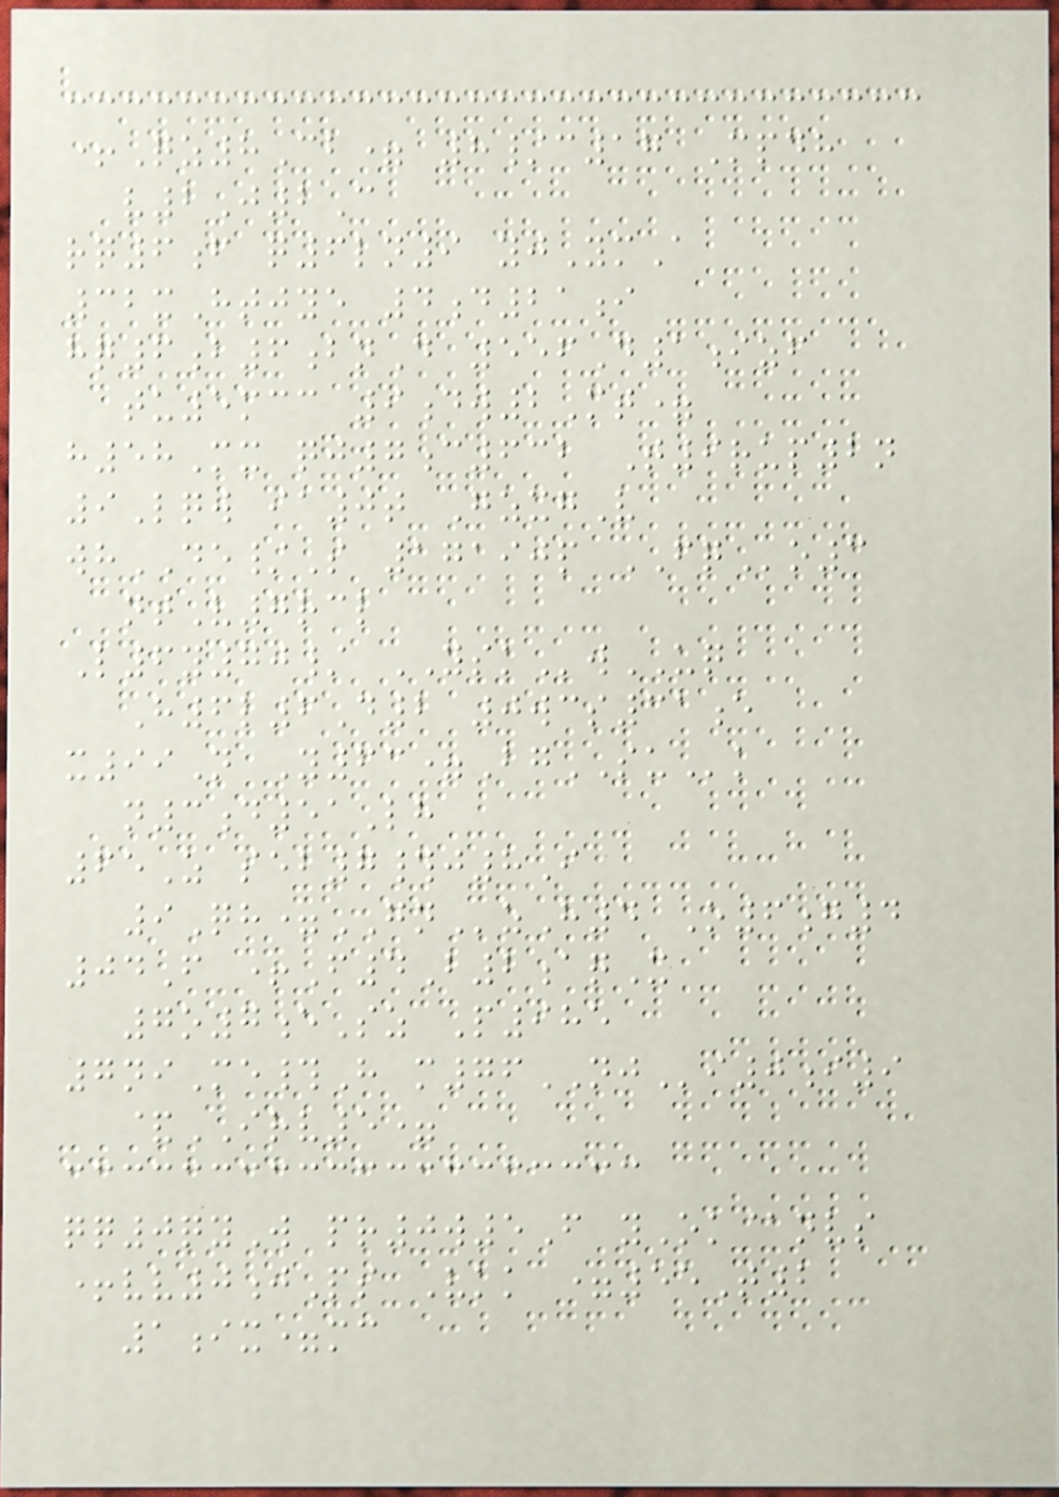+Qz8Cb= 8/c17 Mpdh
v2J2C
rq6f q6ln9 yjYmA
32xHtjye 4d21i
hq6b6bnD 556D1izf
tu5mcc 9dw2Mt=
h58Mx qj7c632 T9rup2n
9Lqw ia0t GzxgV
whDE/S 17190p FQo3
ntV7rcl
L6y70/ YSKwUQ
H6l6D2 0wcs31e
x99N Y63=BgSUk
n3d51Lh
65Z seb7#j8I
9Qh=GNzH4 O6g4
04F +F4B2aqX
7o7eSz P985
7niMe#H m76NJi0i9
&IRV5=
qq0qyW pr0w5F yOk@nvs
+vv0jPs Vkk =55T2
1ix=mc
